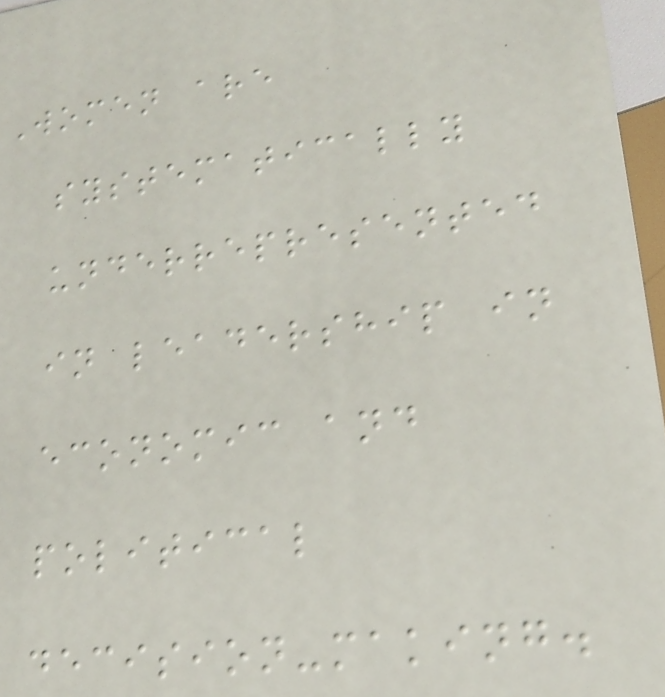Women are
systematically
underrepresented
in leadership in
economic and
political
decision-making.
